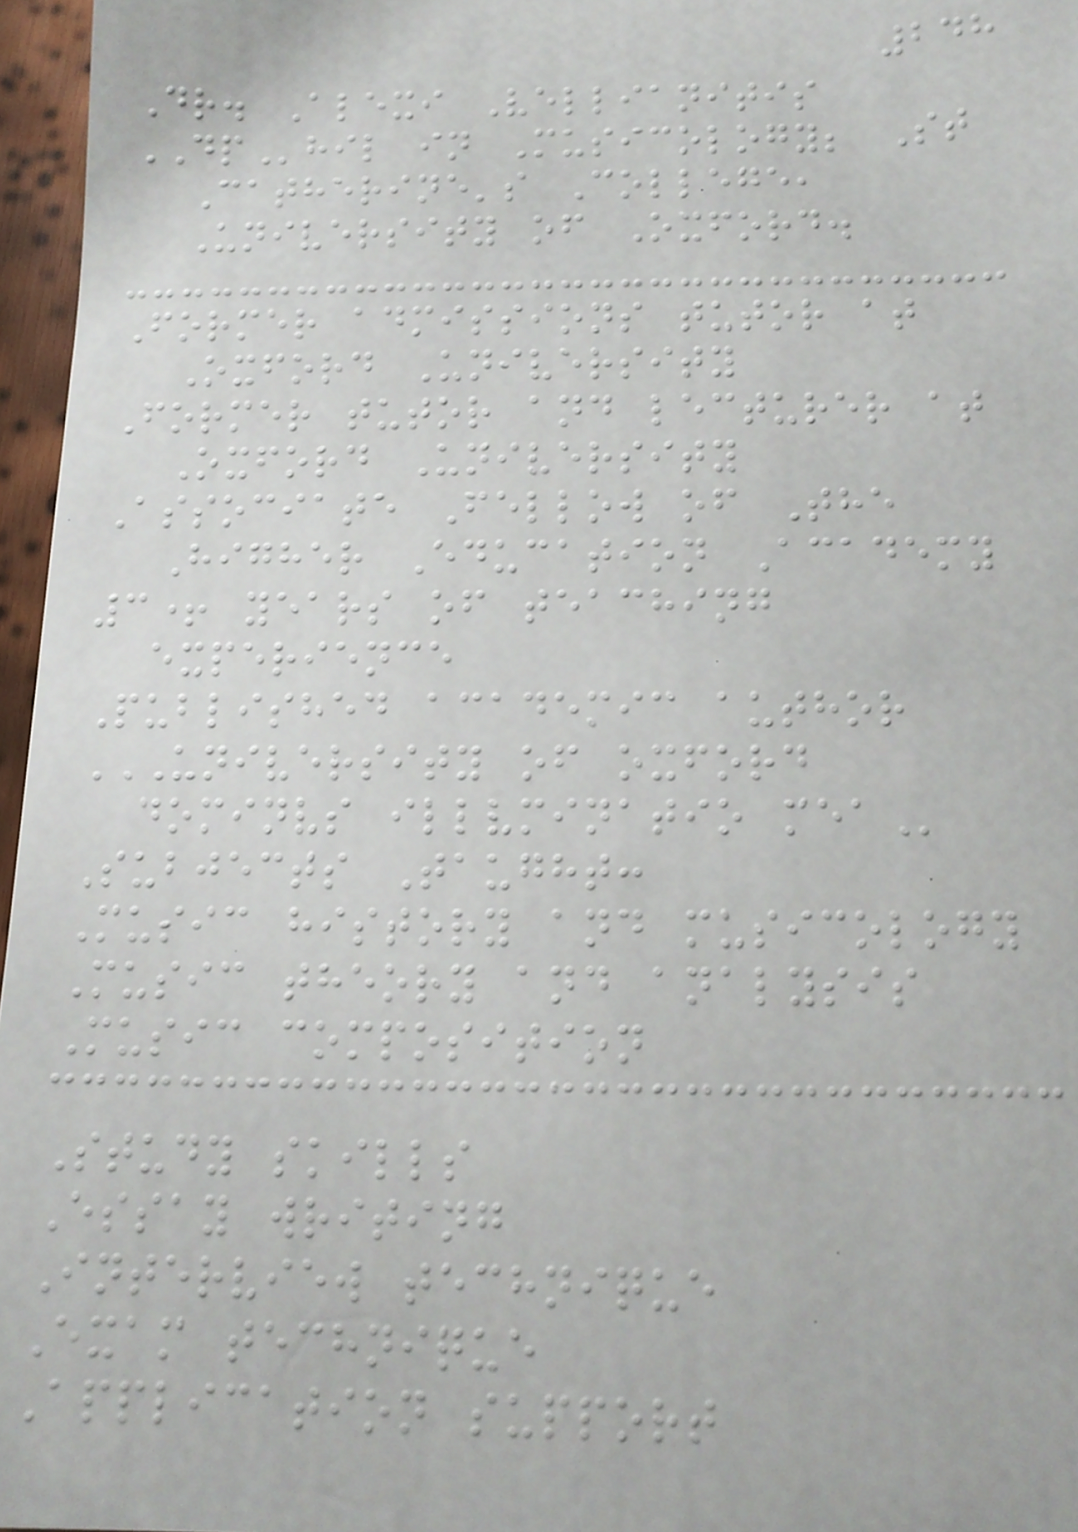248
Dr. Alexi Vellianitis
DPhil in Musicology; St
Catherine's College,
University of Oxford.
Former admissions tutor at
Oxford University
Former tutor and lecturer at
Oxford University
Associate Fellow of The
Higher Education Academy
3+ years of teaching
experience
Published academic author
UNIVERSITY OF OXFORD
DOMINVS ILLVMINATIO MEA
Subjects Taught:
Music history and musicology
Music theory and analysis
Music composition
Study skills
Essay writing
Interview technique
Exam technique
Application support
